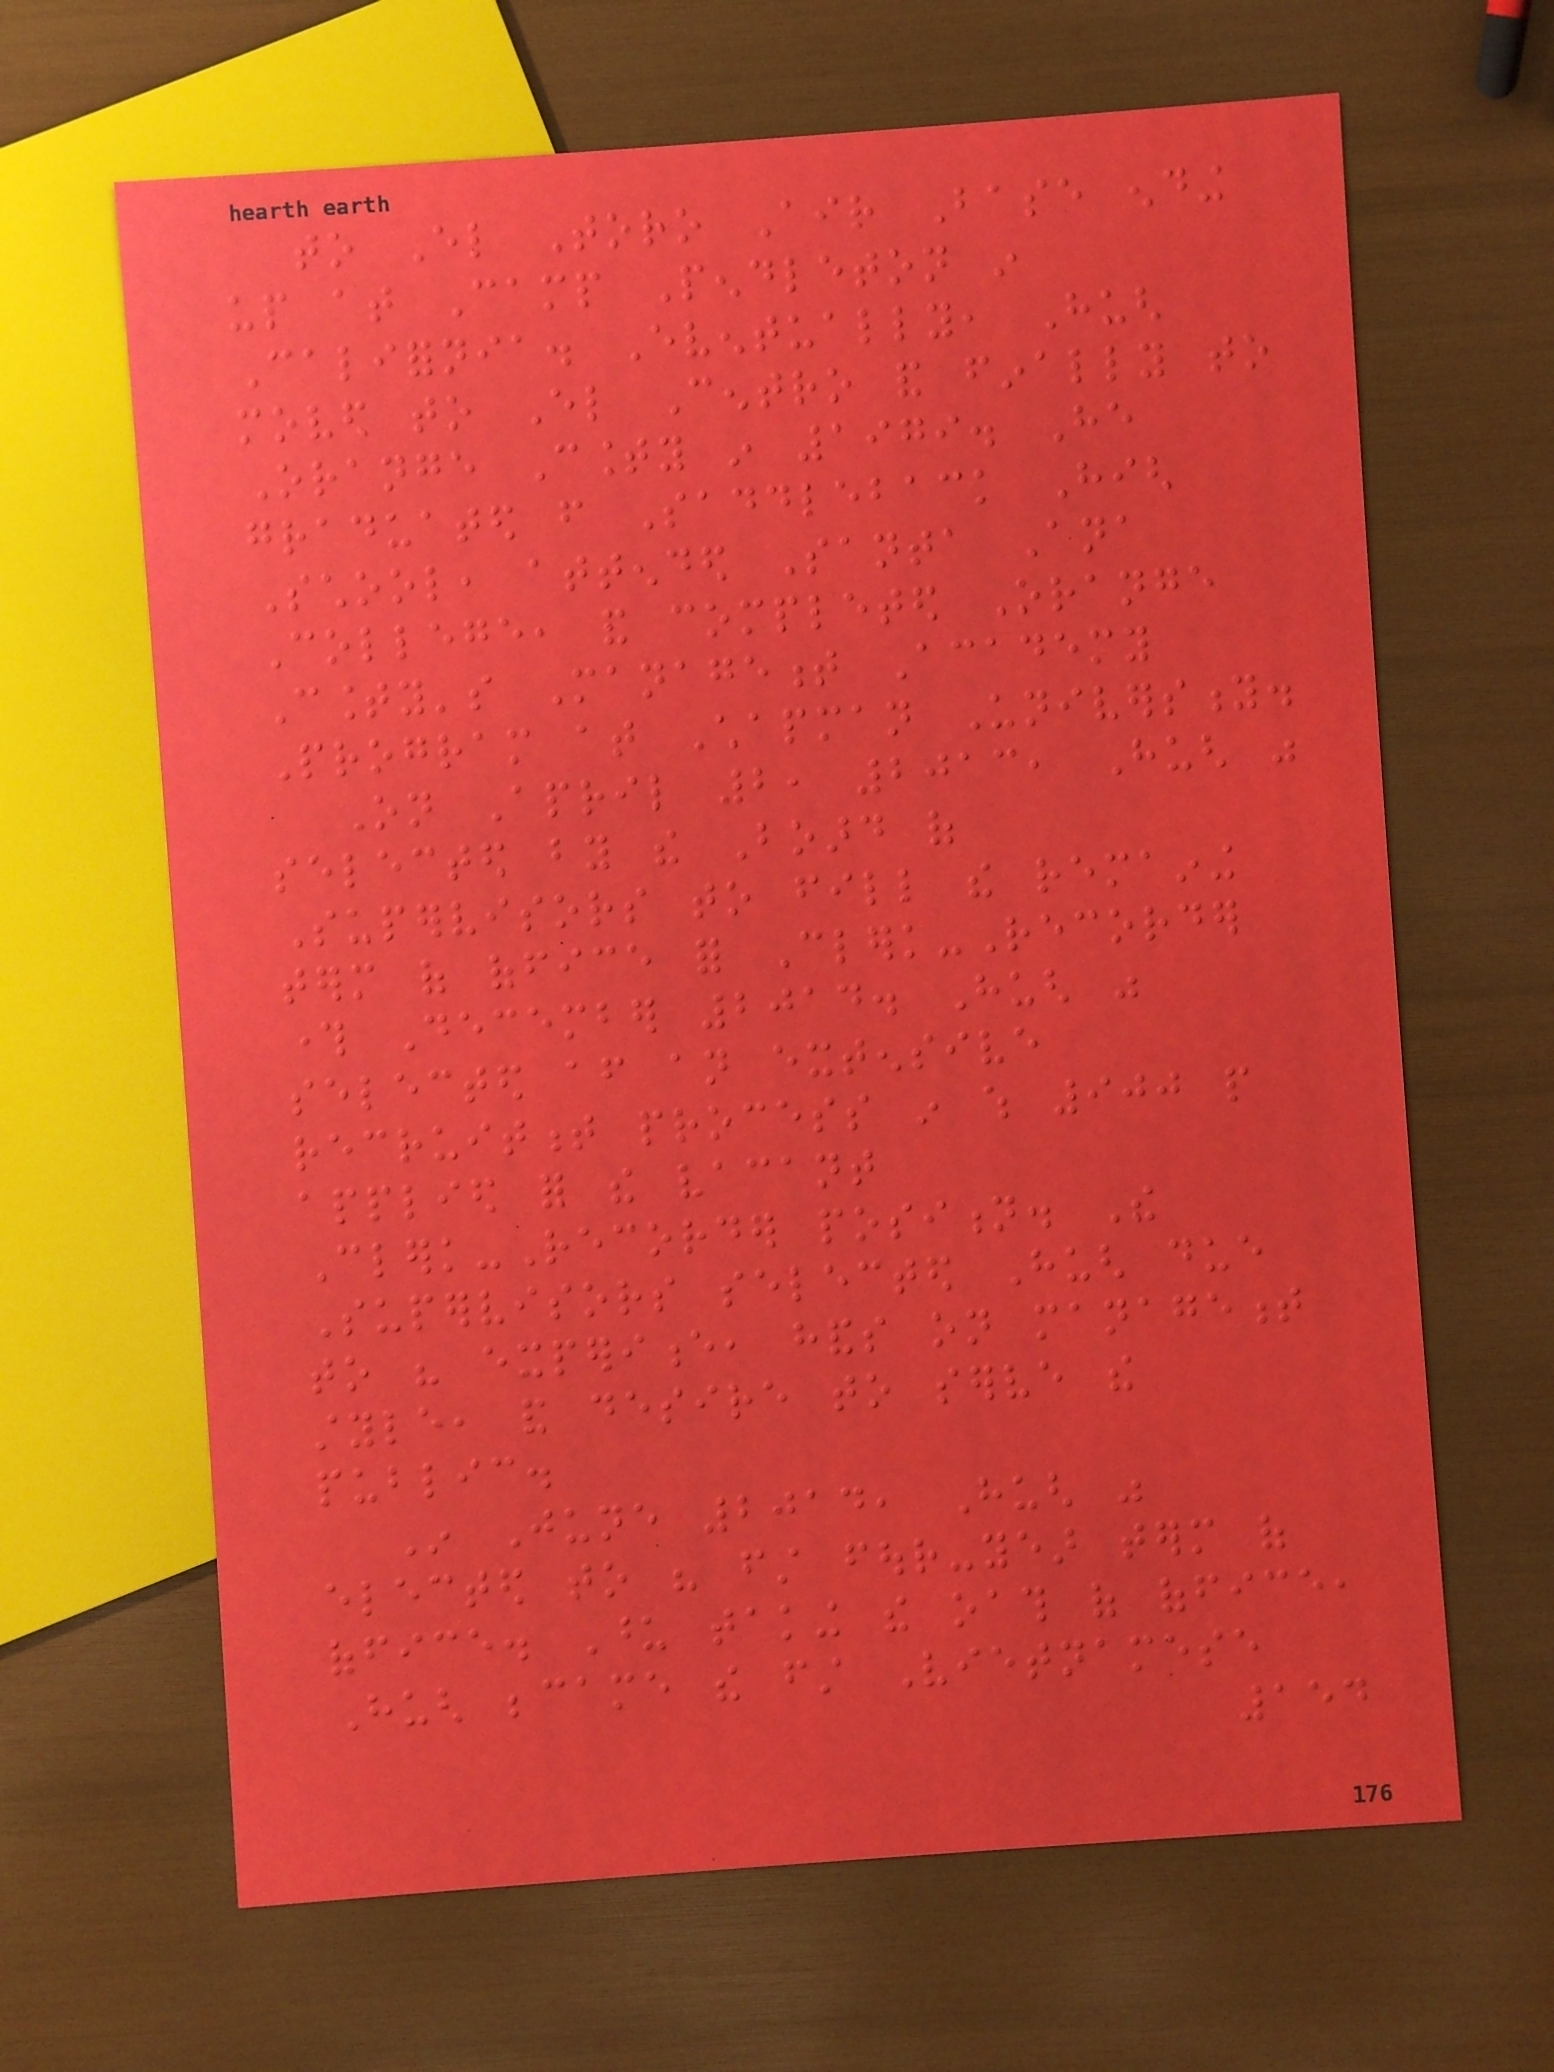to El Toro Air Base ending
up at Camp Pendleton in
California. Eventually, Hugh
moved to El Centro and finally to
Orange County in 1979. He
graduated from Saddleback High
School, attended Santa Ana
College, and completed Orange
County's Management Academy
Program at Chapman University.
On April 2, 2013, Hugh was
selected by the Board of
Supervisors to fill the remaining
term of office for Clerk-Recorder
through December 2014. Hugh was
selected after an extensive
recruitment process in which 900 people
applied for the vacant
Clerk-Recorder position. The
Supervisors selected Hugh due
to his experience, hands on management
style, and desire to serve the
public.
In June 2014, Hugh was
elected to his first four-year term of
office. Upon taking the oath of office,
Hugh became the first Vietnamese
154
